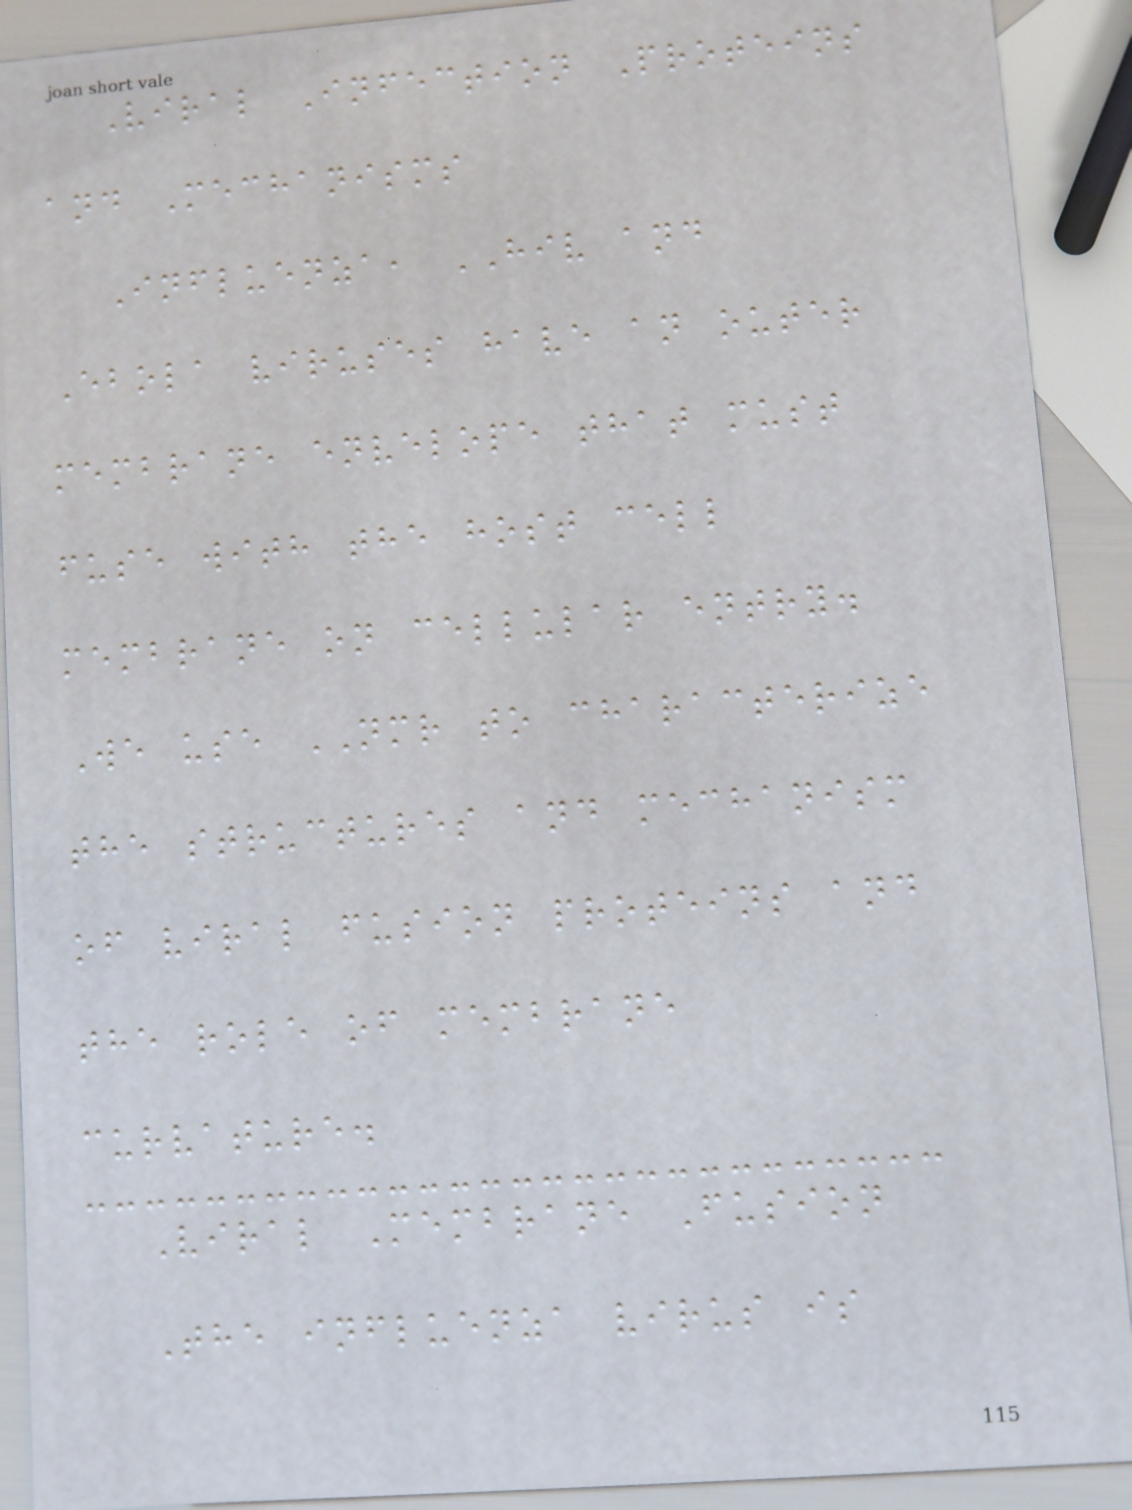Viral Infection Proteins
and Mechanisms
Influenza, HIV and
Ebola viruses have an outer
membrane envelope that must
fuse with the host cell
membrane on cellular entry.
We use NMR to characterize
the structures and mechanism
of viral fusion proteins and
the role of membrane
curvature.
Viral Membrane Fusion
The influenza virus is
